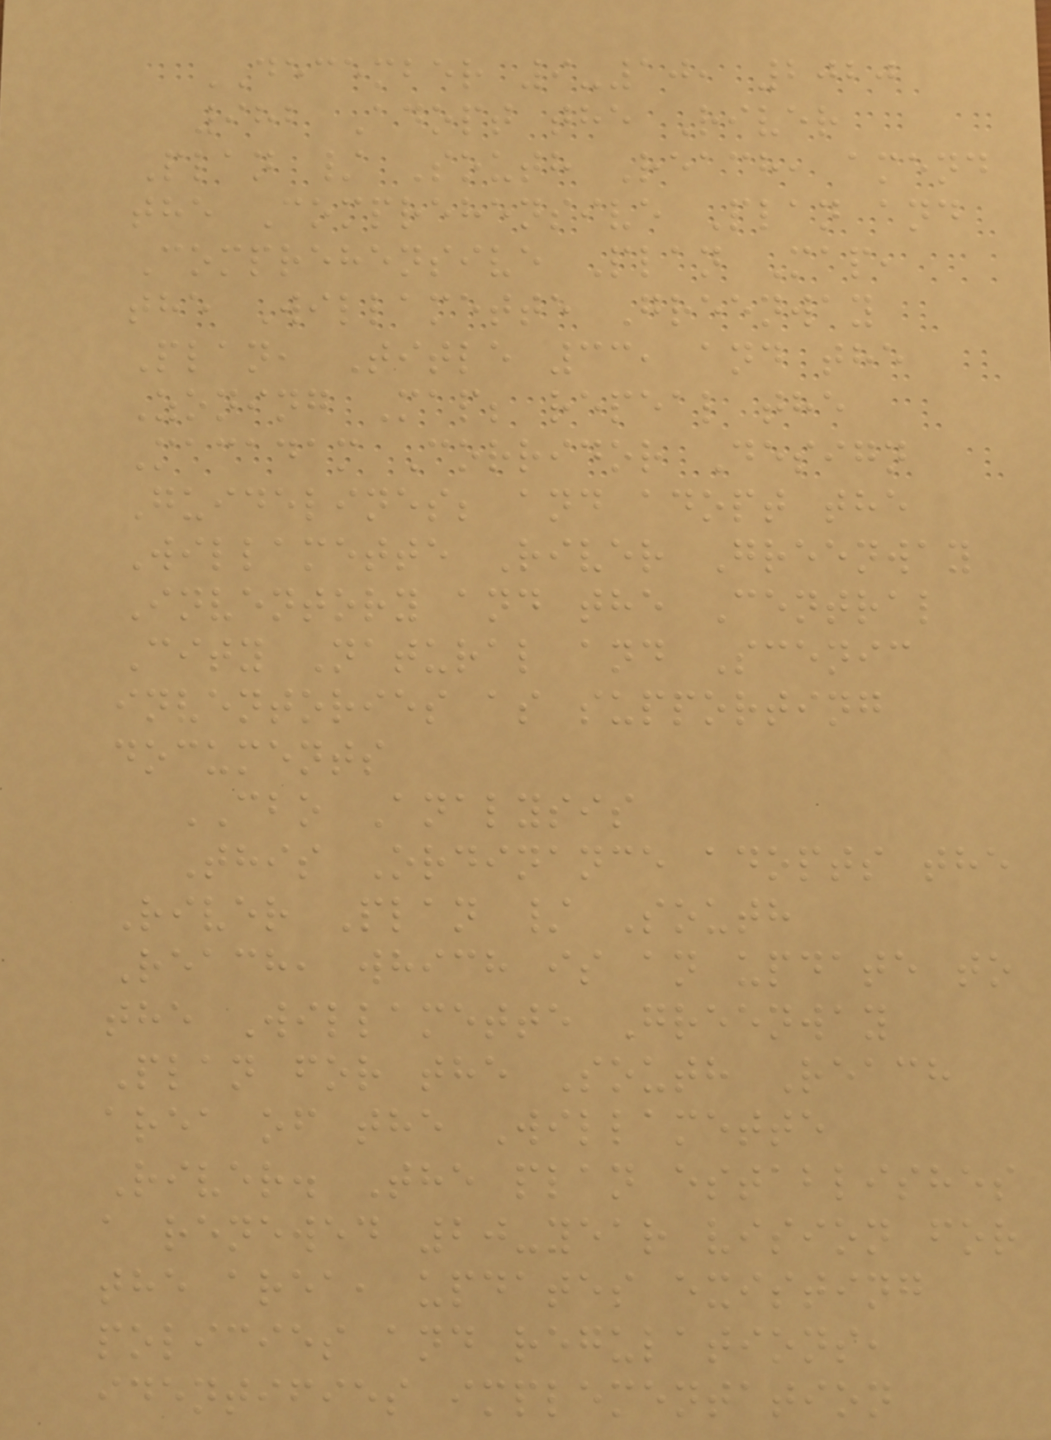DECEMBER 9-10, 2020
982 Adopt the River
Plan / South Reach, amend
the Comprehensive Plan and
Comprehensive Plan Map,
the Willamette Greenway
Plan, Title 33, and the
Zoning Map; repeal the
Macadam Corridor Design
Guidelines; and adopt the
Willamette River Greenway
Inventory and the Central
City Natural and Scenic
inventories as supporting
documents
CBO Analysis
This Ordinance adopts the
River Plan / South
Reach, which is an update to
the Willamette Greenway
Plan for the South Reach
area of the Willamette
River. The plan establishes
a renewed 20-year vision for
the area, updates existing
policies and regulations,
identifies implementation
